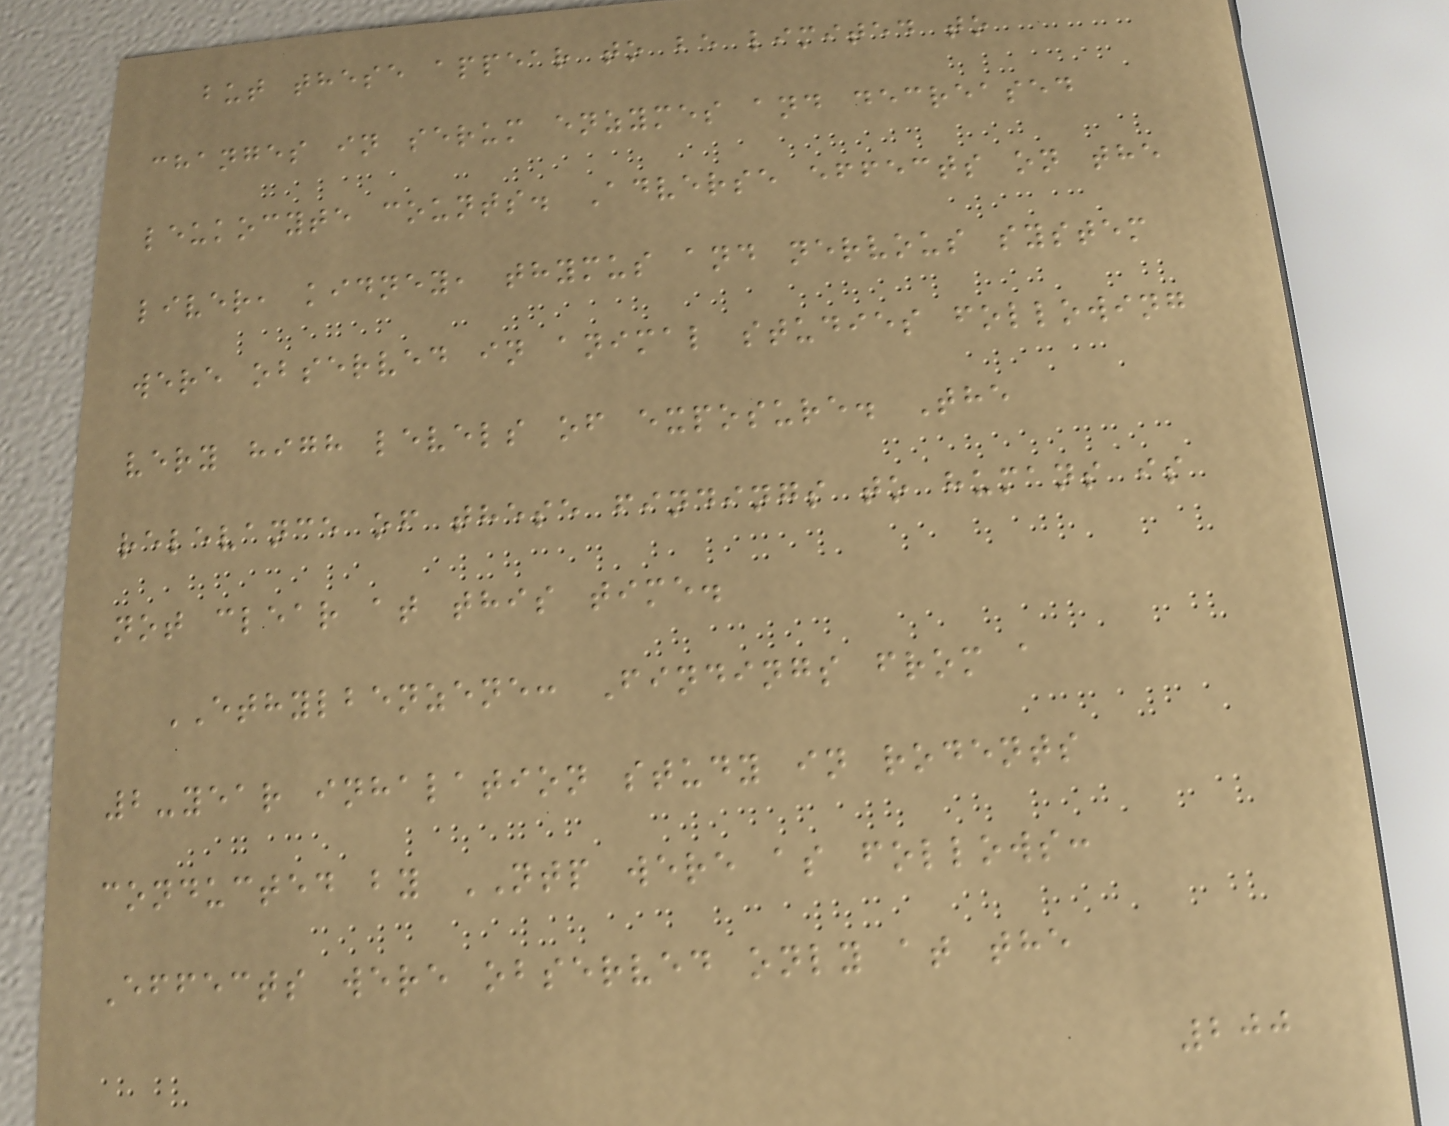but these appear to be limited to
changes in serum enzymes and decreased
leukocyte counts. Adverse effects on the
liver, kidney, thymus and nervous system
were observed in animal studies following
very high levels of exposure. The
relevance of these findings to humans is
not clear at this time.
ETHYLBENZENE: Findings from a
2-year inhalation study in rodents
conducted by NTP were as follows:
Effects were observed only at the
200
